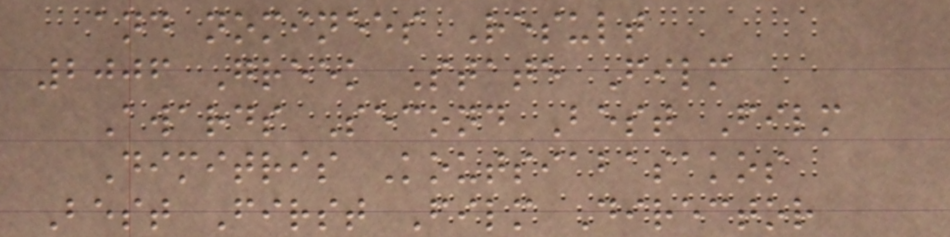and nominees Result
2006 Greek State Film
Awards Second Best Film
Dimitris Koutsiabasakos
Best First Film Director
